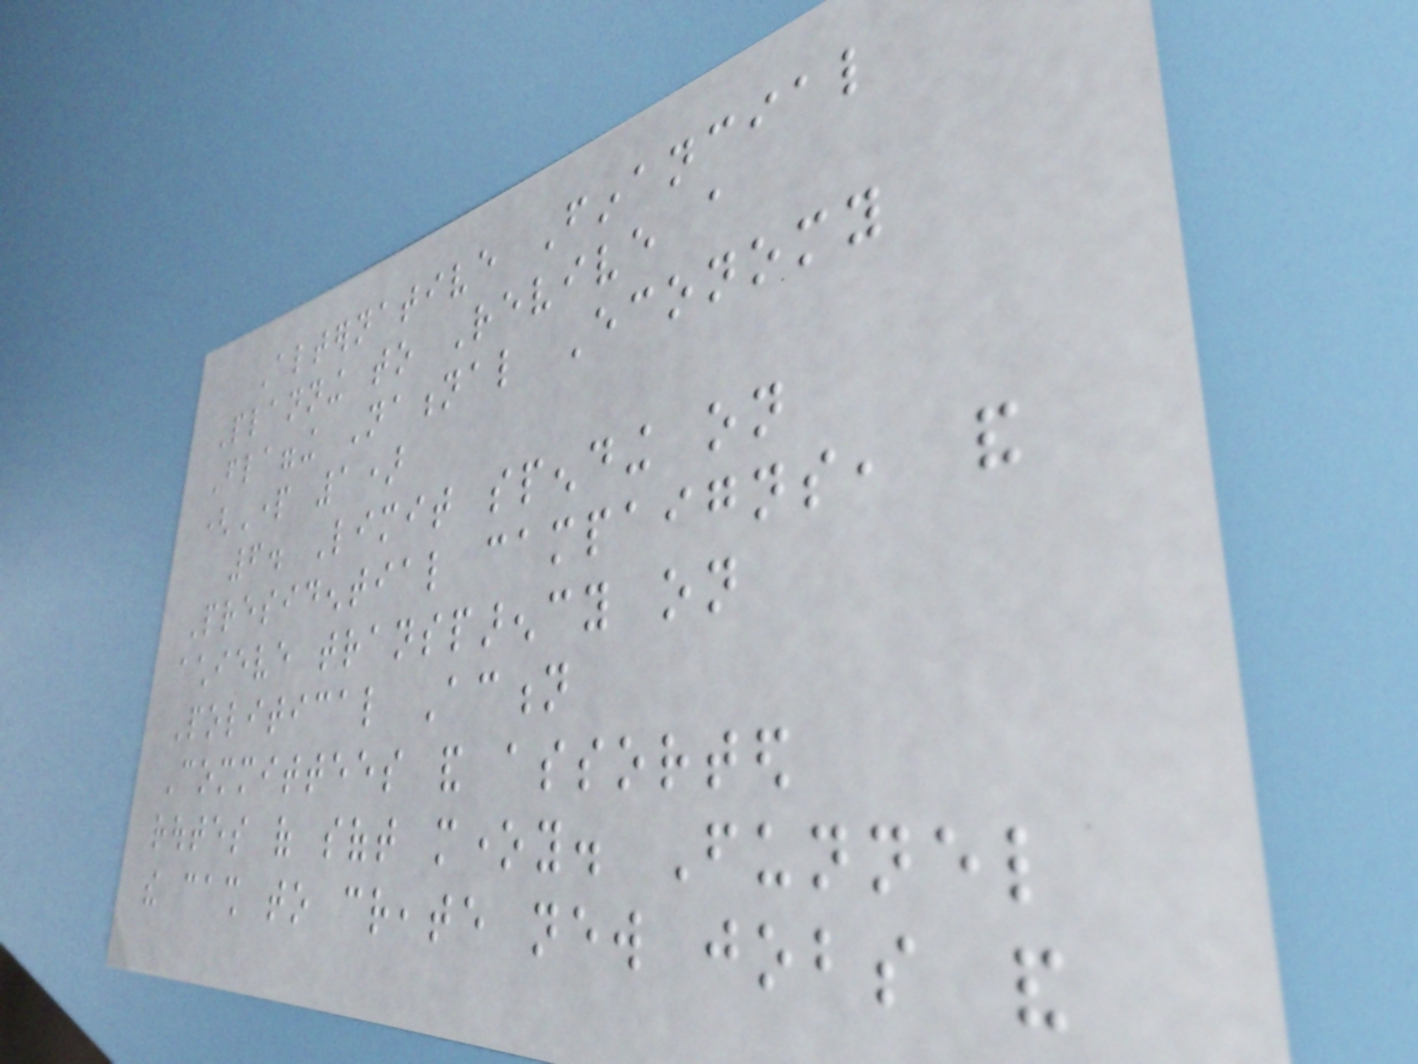Alternative Financial
Planning to Revive a
Flagging National Economy
(Part 1)
6. Limit spending on
Presidential campaigns, and
achieve transparency on
Political Action
Committees and assorted
routes of soft money. Funnel
the cash to create new jobs and
